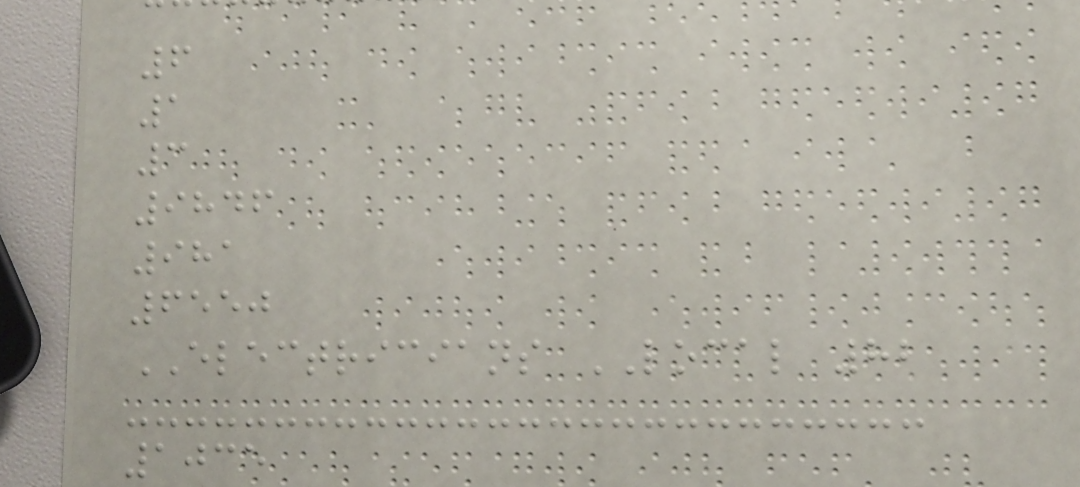6
1
3
9846
981
6550
ELECTRICIANS LOCAL 82
1035
